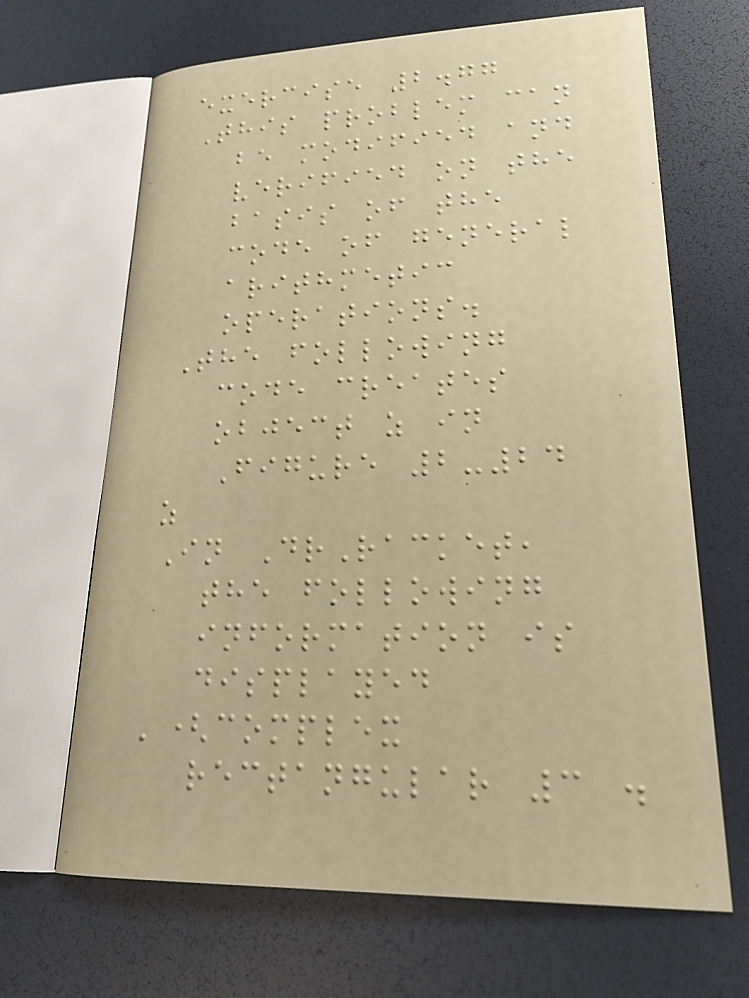exercise 2.77
This problem can
be modified and
verified on the
basis of the
code of general
arithmetic
operations.
The following
code creates
object z in
Figure 2-24
z
In DrRacket,
the following
information is
displayed
'(complex
rectangular 3 .
